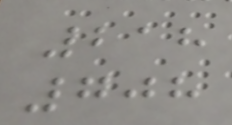218
708
